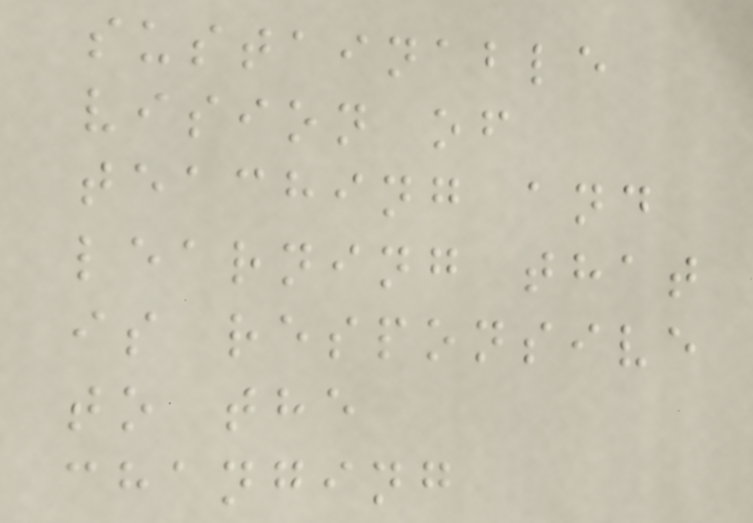sustainable
vision of
teaching and
learning that
is responsive
to the
changing
